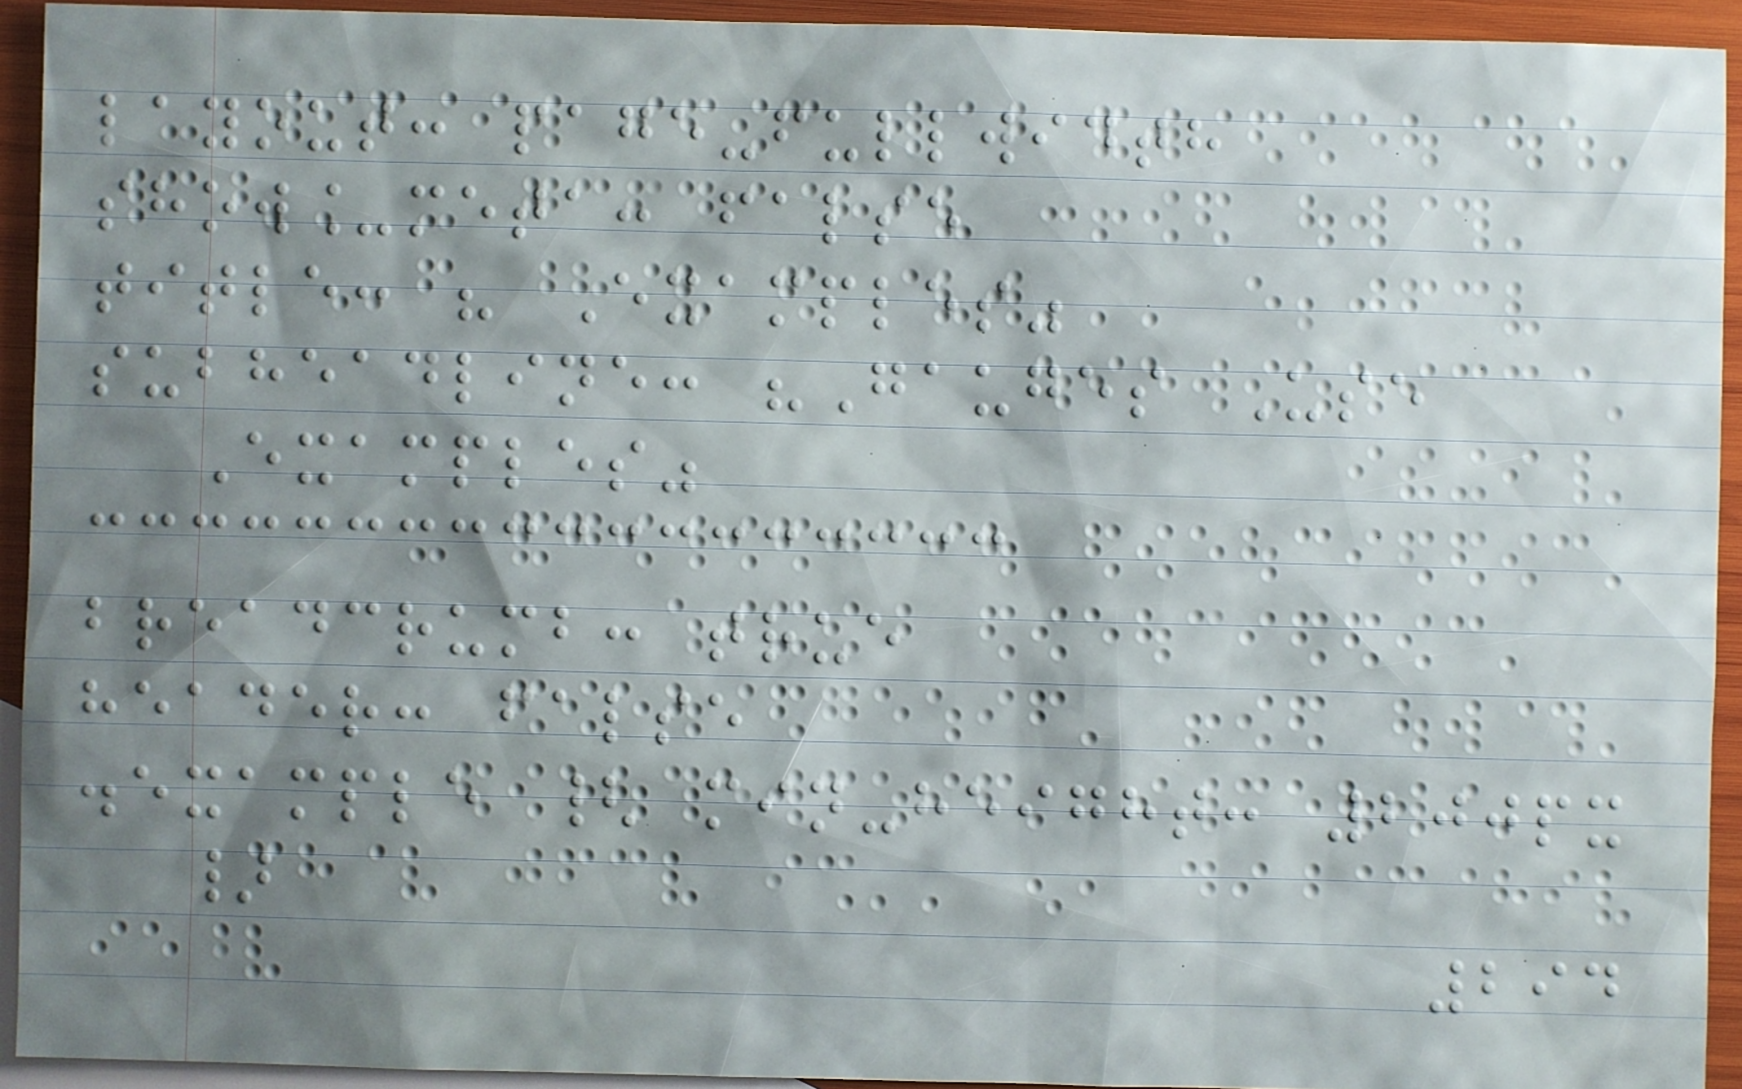layout: page-fullwidth
show_meta: false
title: " Examples"
subheadline: "Gauges Use
Examples"
breadcrumb: true
header: false
.example { min-height: 200px
}
294
